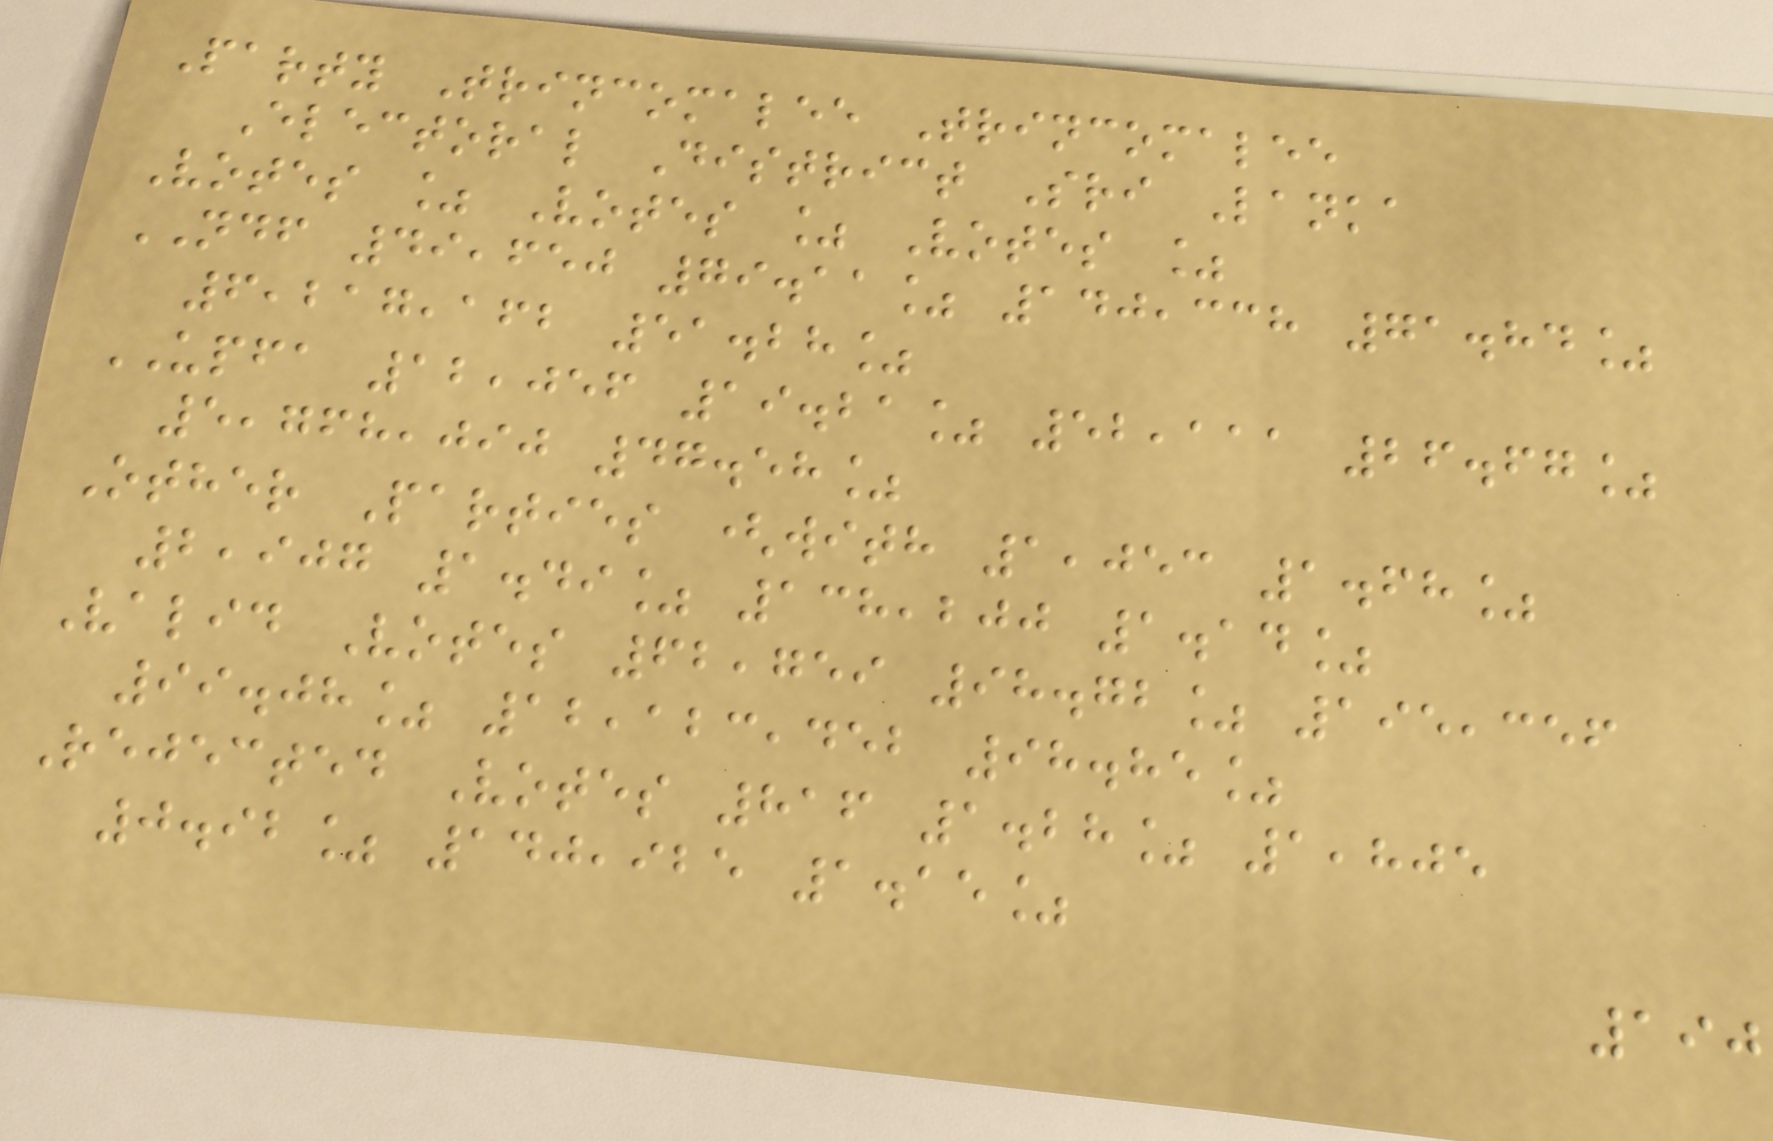Party Trincomalee Trincomalee
Electoral District Sri Lanka
Votes % Votes % Votes %
NDF 49,650 79.11% 140,338 71.84%
6,217,162 51.28%
UPFA 12,056 19.21% 52,111 26.67%
5,768,090 47.58%
Other Parties (with 1,053 1.68%
2,907 1.49% 138,200 1.14%
Valid Votes 62,759 98.72% 195,356
99.08% 12,123,452 98.85%
Rejected Votes 816 1.28% 1,805
0.92% 140,925 1.15%
190
